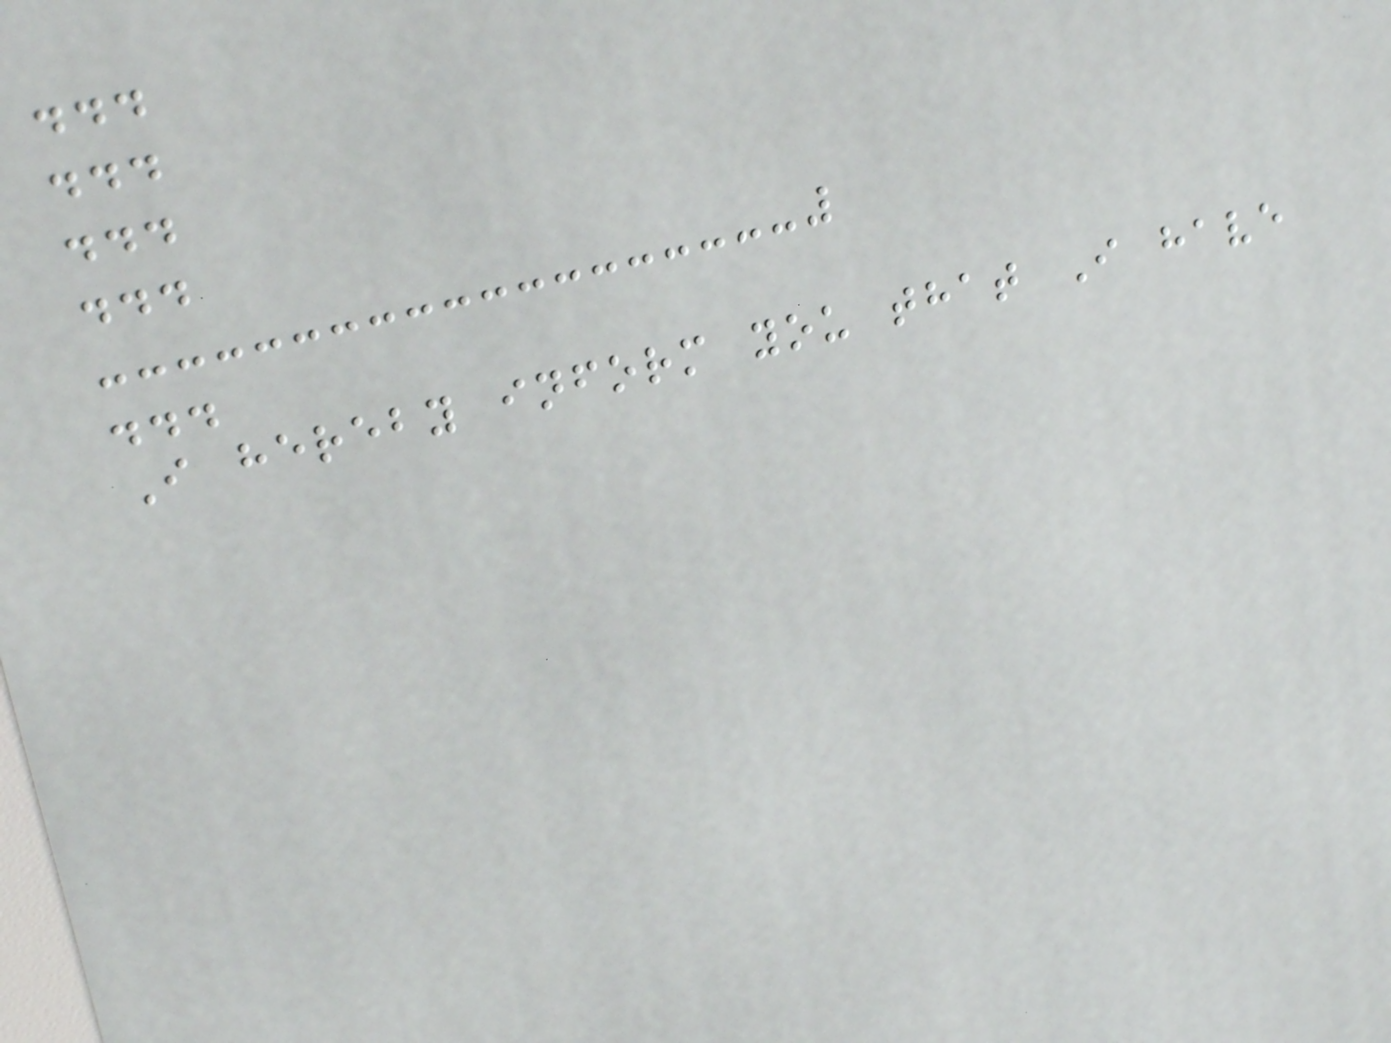...
...
...
...
...
I hereby inform you that I have
